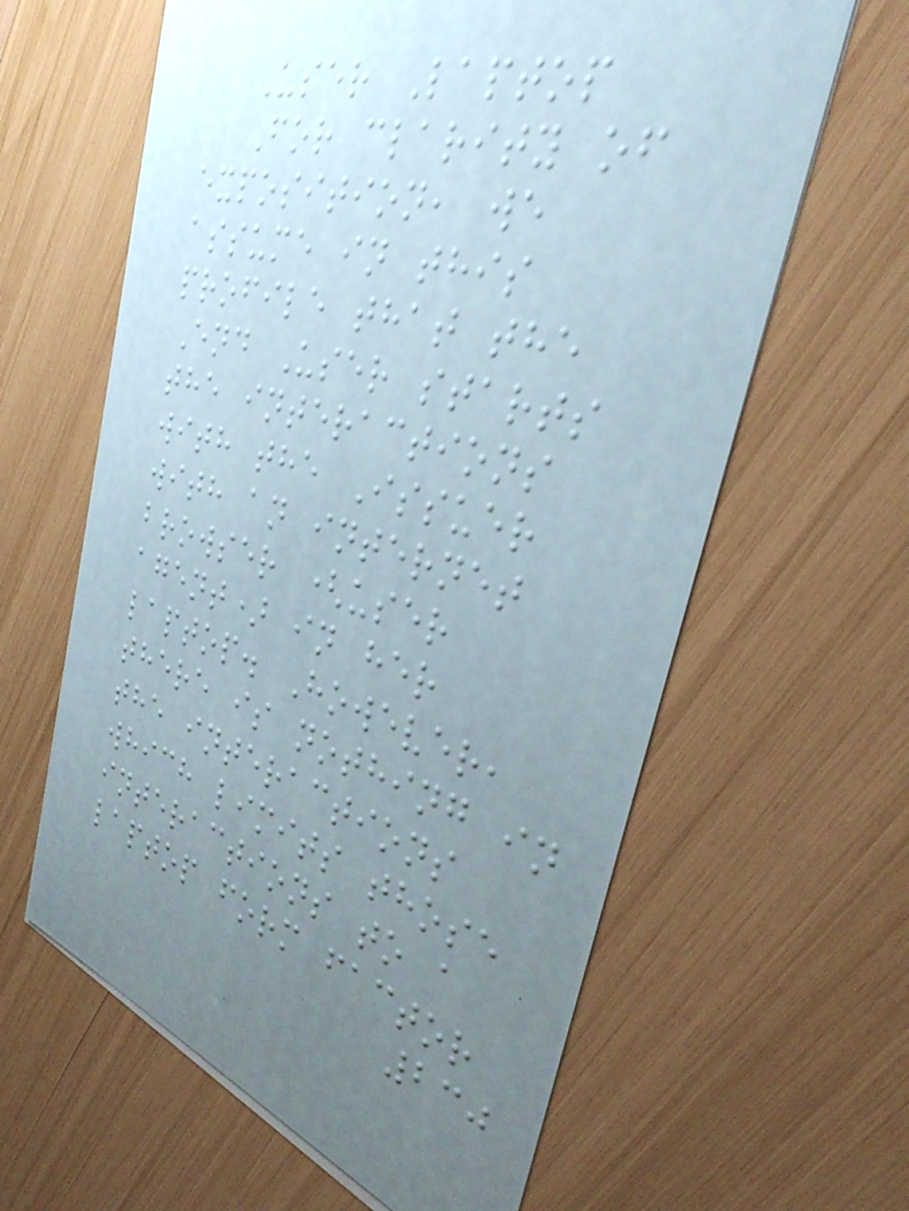User Laptop
For clarity of
exposition, we
assume in this
profile that the
End User starts
the interactions
with the Issuer
with an internet
browser (user
agent) in her
laptop. However,
there is nothing in
the interactions
which limits those
interactions to a
laptop form factor
230
